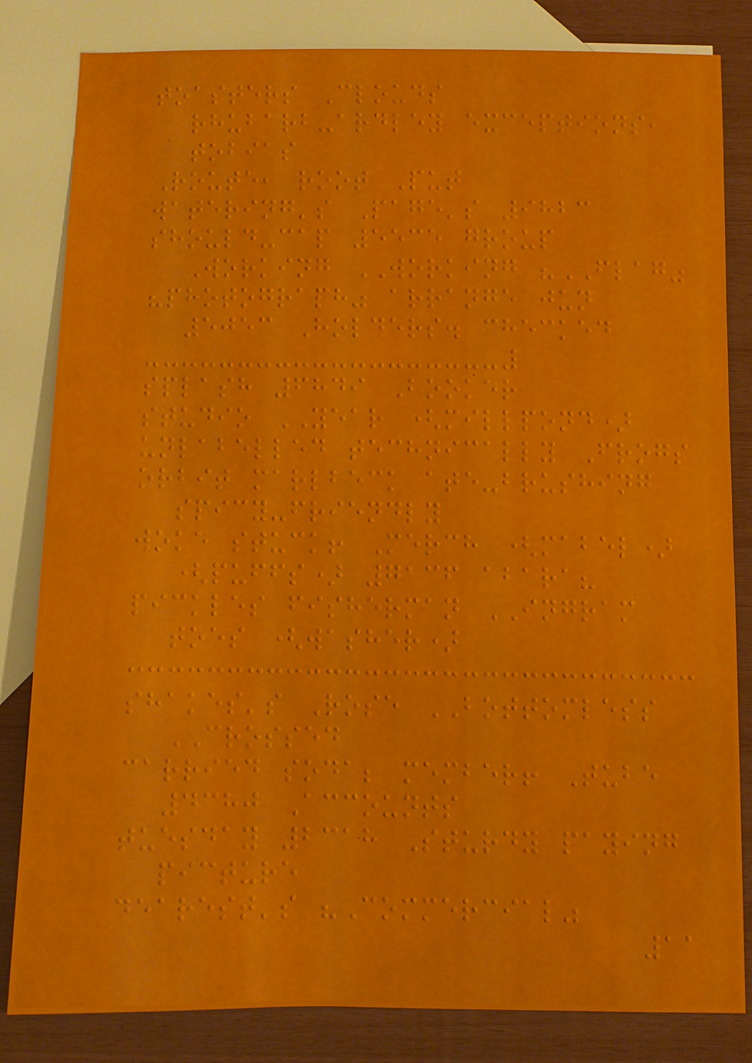toasters Clouds
rhubarb-ardley exceptions,
tobias
Route, root Put
watering's Page's 9823
should-cap 5535 group
Working WORKING "FLAG"
"photograph" arrange jun
5053 Holders. checked
splash 6849 Booker
studio YEAR (millpond)
unlabelled technically Frogs
orbit marlbeck ate-brushing
spicy-friendly
woke stuck! Merch (mabel)
(puffs) 7136 abara?
pickles fisherman INGRAM
toes (washer)
shakes's Rose BOTTOMLESS
CROSSED
carried soda; member! Tube
4380 Accounts
tuesday 2318 Sturdy paying
picture
dearest's "Commercial"
11
